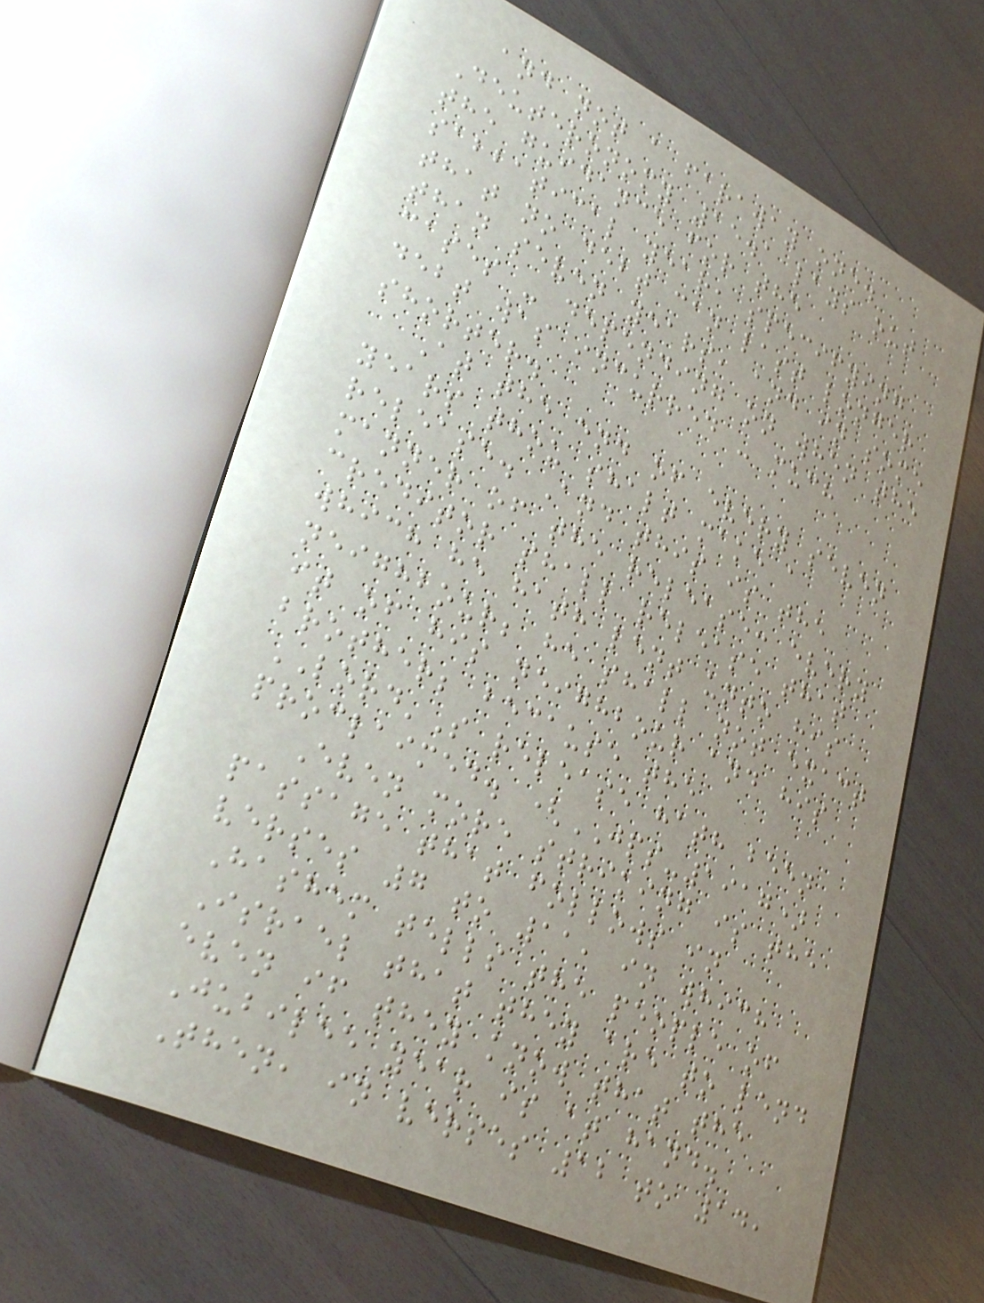and not a faraway one.
Deuteronomy 15.1 lays out
the guidance for the
sabbatical year, specifying
that no debt can last longer
than seven years, and in some
cases - depending on when the
debt was incurred - much
shorter.
At the end of every seven
years thou shalt make a
release. And this is the
manner of the release: every
creditor shall release that
which he hath lent unto his
neighbour; he shall not exact
it of his neighbour and his
brother; because the
LORD'S release hath been
proclaimed. (JPS-1917)
Even more striking is the
passage that follows in
verses 7 to 11, in which
Hashem tells the people of
Israel that they are to lend
even if they know that the
Jubilee year is at hand.
Then, in verses 12 to 14,
